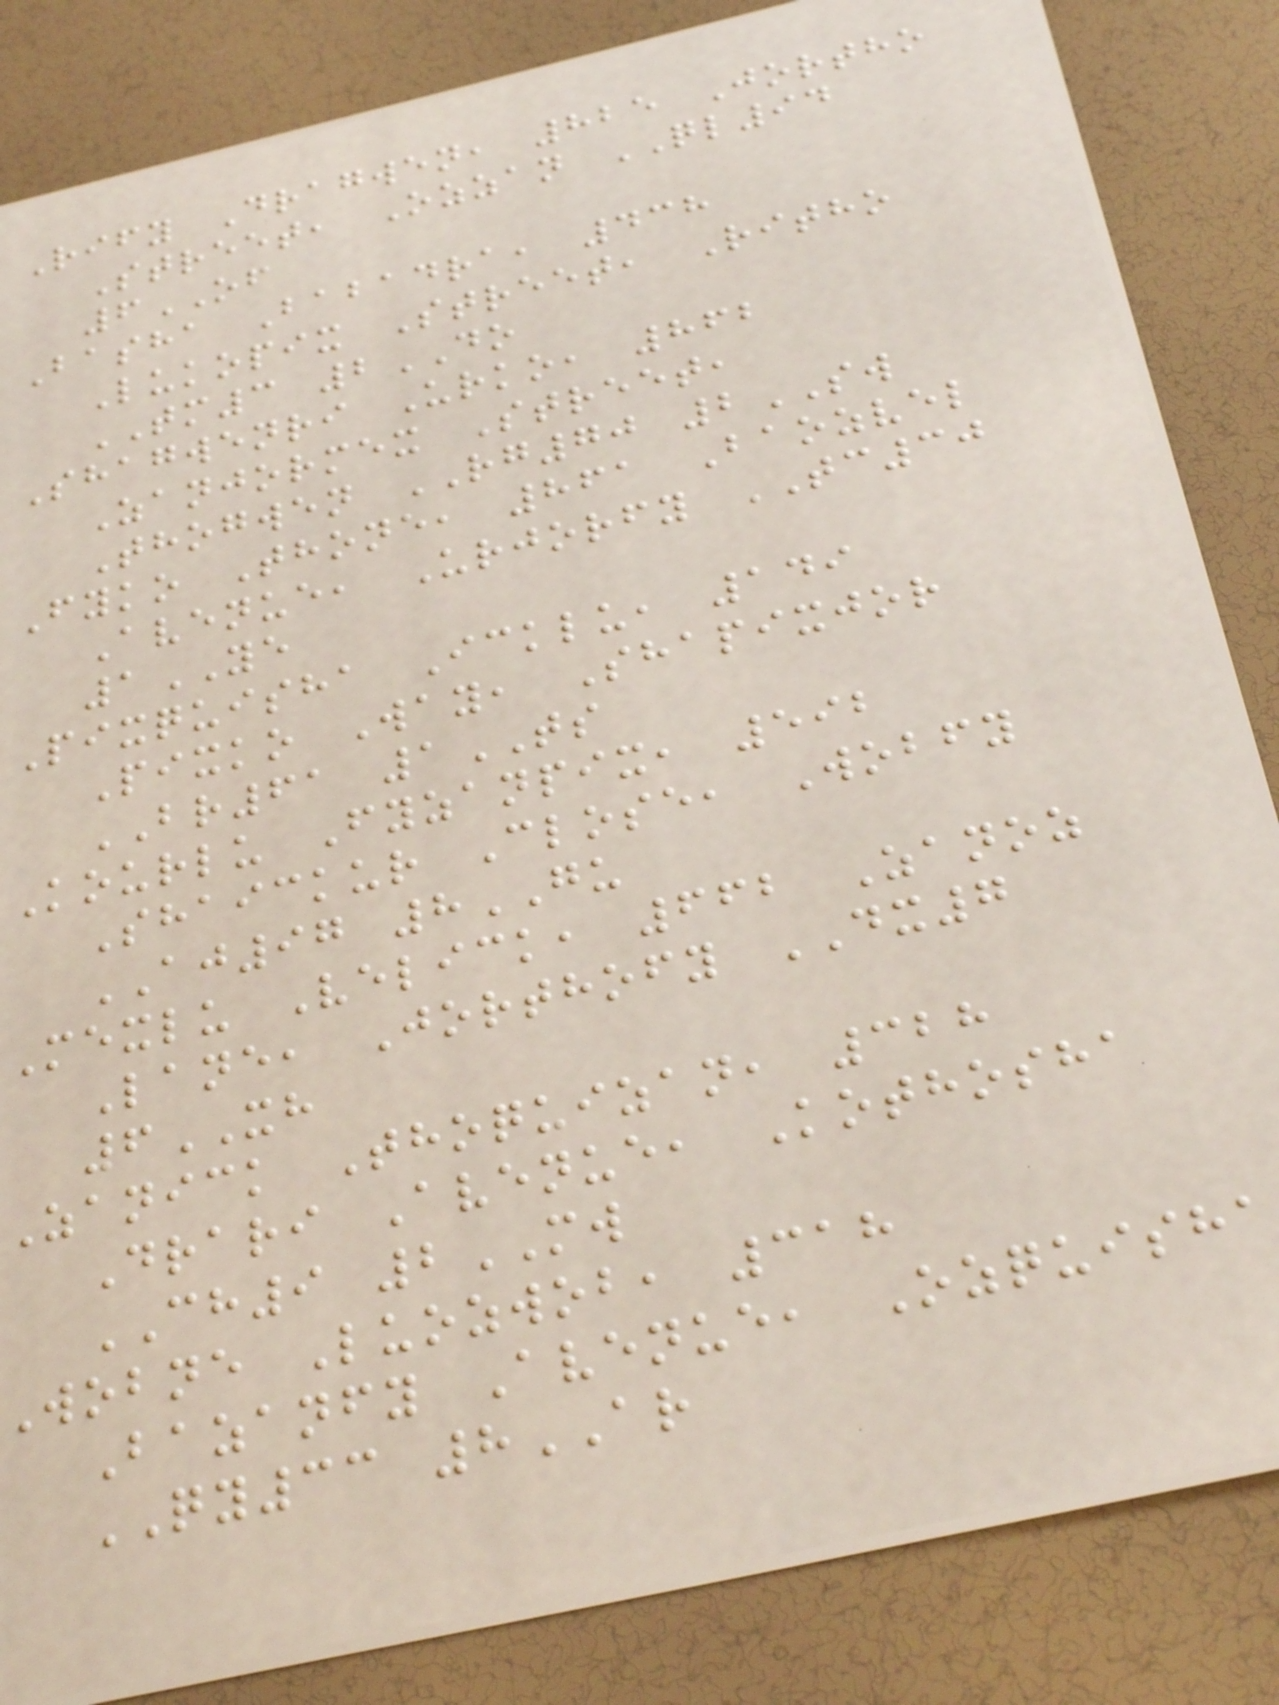Rify Dragwen, 825 Jortho
Street, Ozzan QL94
6OF
Basha Babadra, 438
Lukopix Street, Ritho
TM3 2DO
Shagwenri Urko, 862
Zanjormex Street,
Thogwen RG70 2SW
Fyko Thone, 861 Baozvel
Avenue, Urjorfy TC30
1YE
Pixquisha Icklu, 149
Pixko Way, Shapixjor
BR61 1TS
Kourlu Fyzanpix, 592
Shaickur Close, Wobfy
AJ97 8GU
Mexlu Velick, 662 Zanoz
Lane, Jorthofy DX7
6XH
Zanick Thoquizan, 328
Drari Avenue, Kothosha
CH9 2MW
Wobne Luozwob, 318
Bazanfy Avenue, Ozquisha
QY33 8AR
